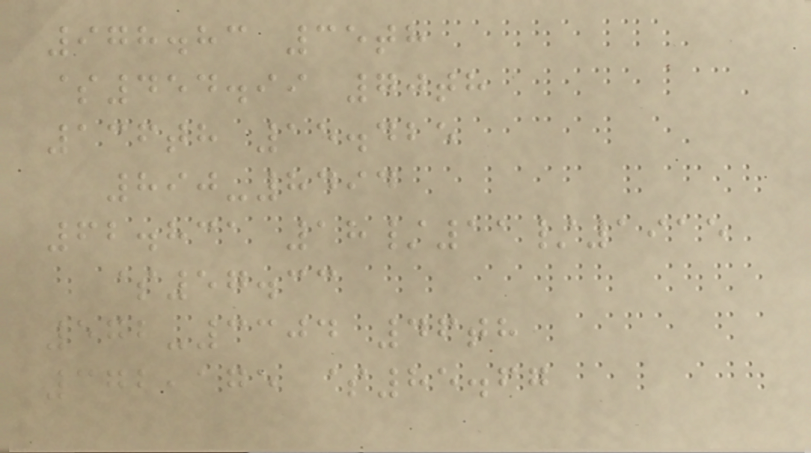978.83 35th
$454.99 70th
136th 15.425
890-8494
62.831 18/11/1915
$57.33
572-3304 46th
372,175 $85.67
